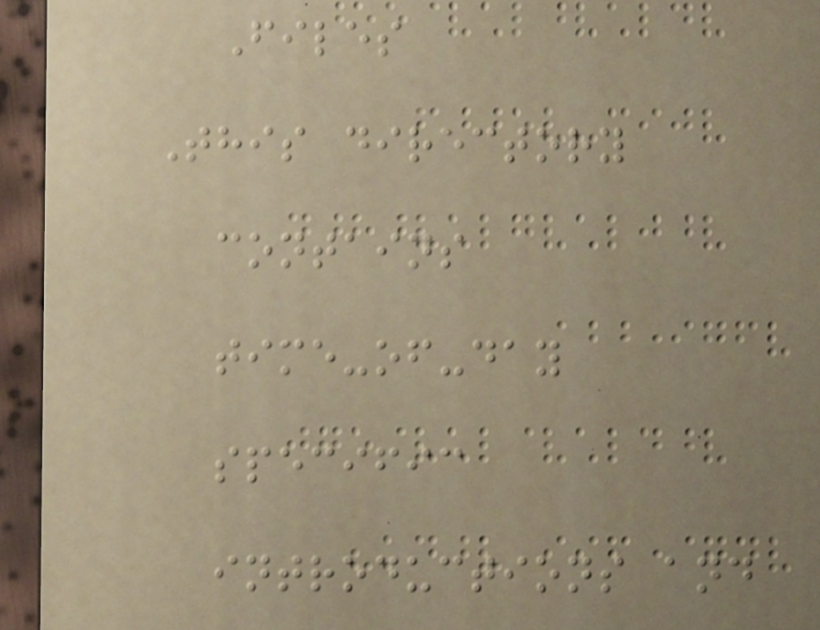Files
This directory
contains
time-of-day
specific
introductions and
